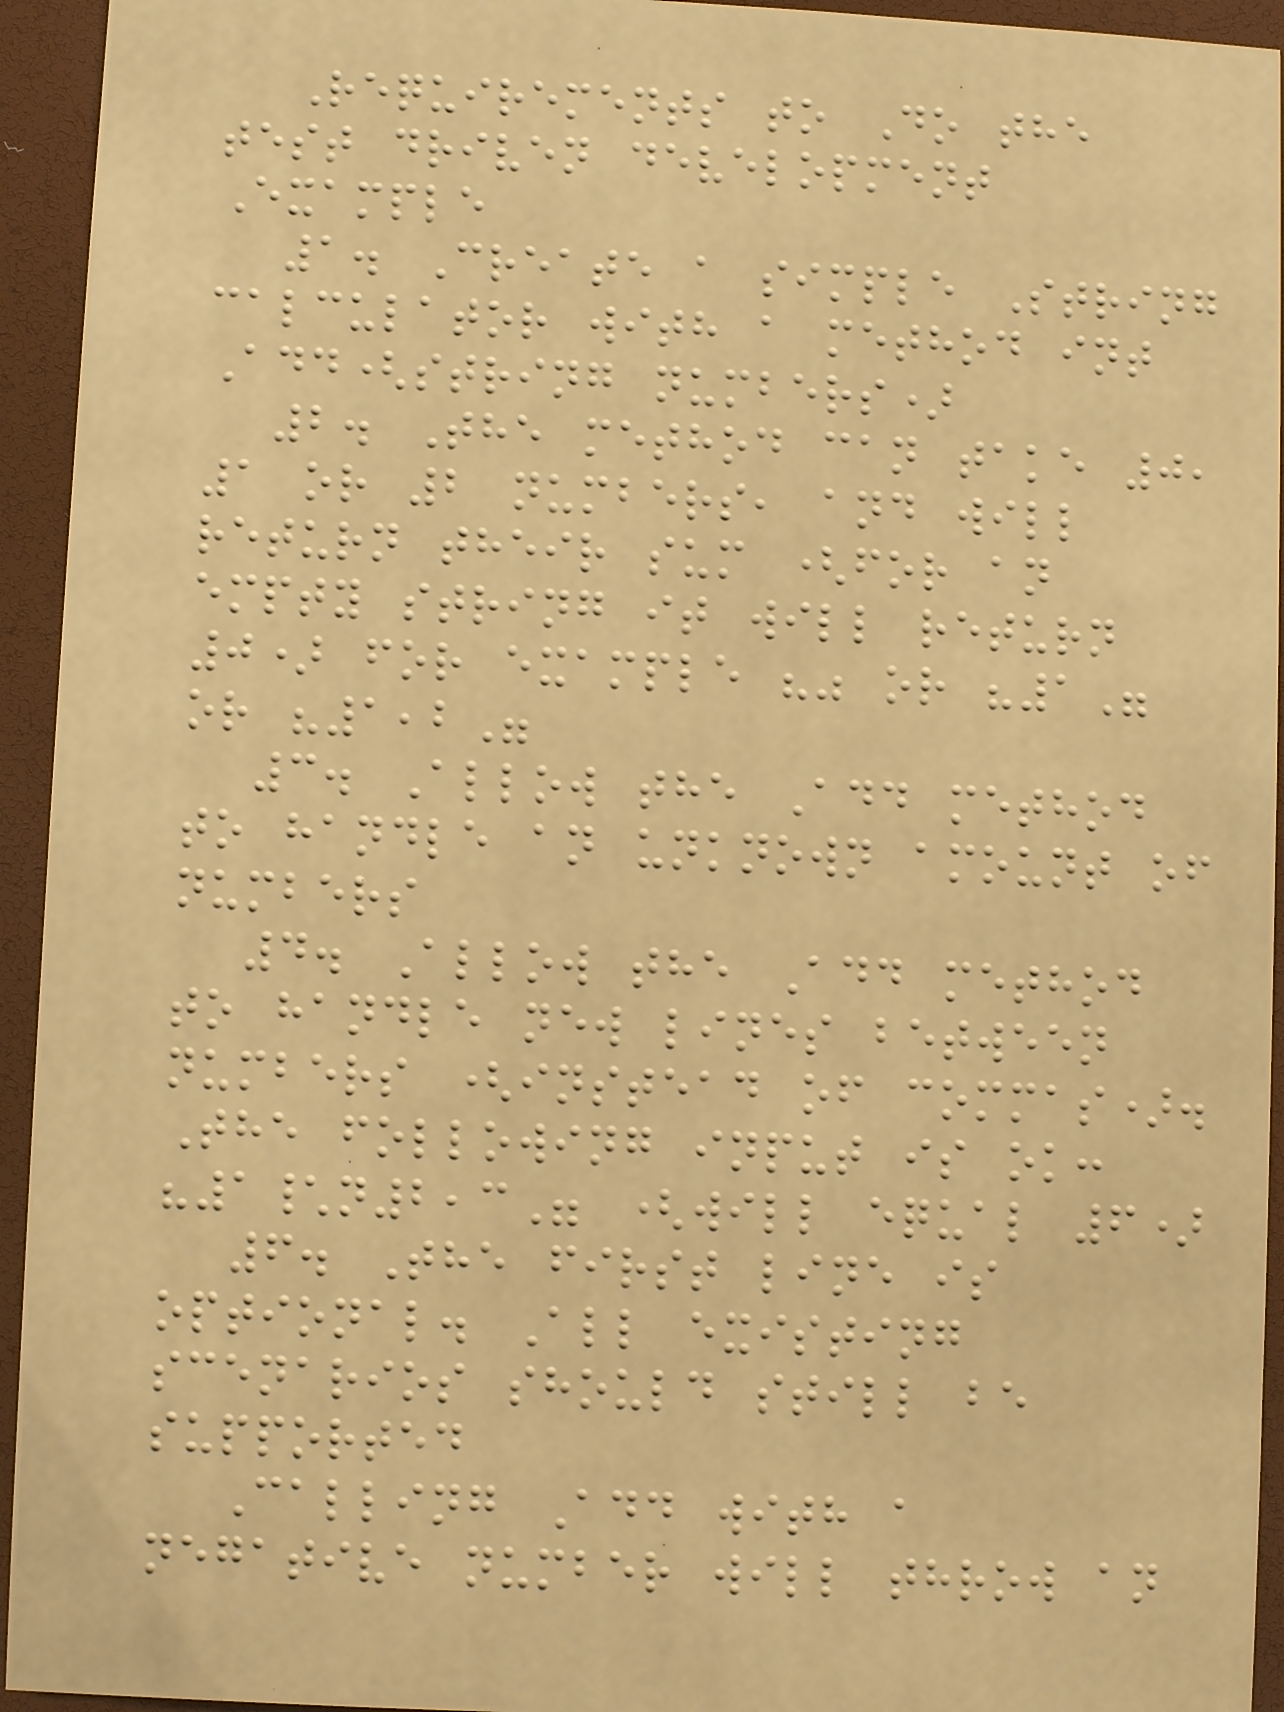Requirements to Do the
test driven development
Example
1. Create a simple String
calculator with a method int
Add(string numbers)
2. The method can take 0,
1 or 2 numbers, and will
return their sum (for an
empty string it will return
0) for example "" or "1"
or "1,2"
3. Allow the Add method
to handle an unknown amount of
numbers
4. Allow the Add method
to handle new lines between
numbers (instead of commas).
The following input is ok:
"1\n2,3" (will equal 6)
6. The first line is
optional. All existing
scenarios should still be
supported
Calling Add with a
negative number will throw an
